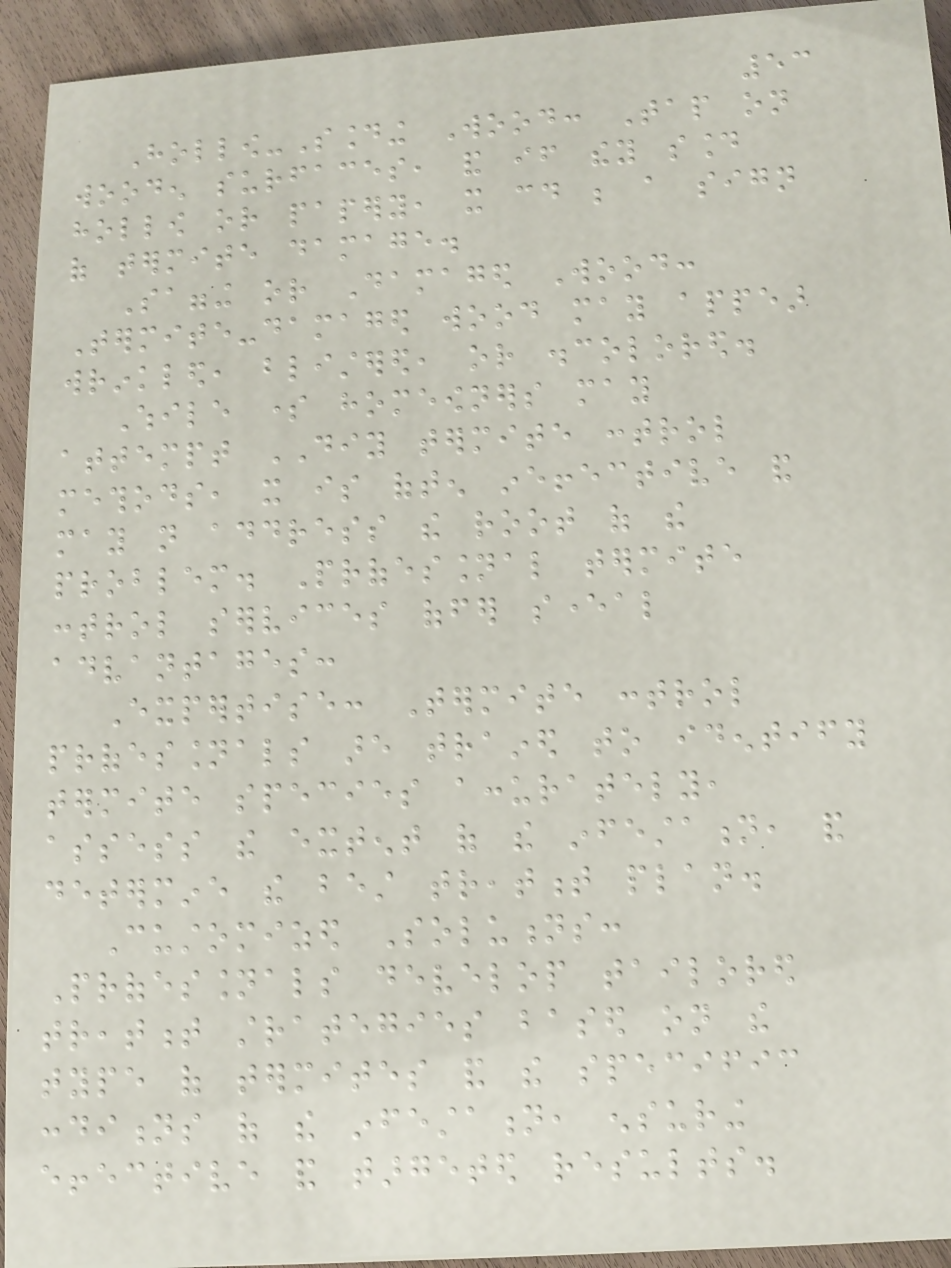53
Hollow-Sounding Wood: Tap on
wooden surfaces, and if they sound
hollow or papery, it could be a sign
of termite damage.
Sagging or Damaged Wood:
Termite-damaged wood may appear
wrinkled, blistered, or discolored.
While some homeowners may
attempt DIY termite control
methods, it is often ineffective and
may not address the root of the
problem. Professional termite
control services offer several
advantages:
Expertise: Termite control
professionals are trained to identify
termite species accurately,
assess the extent of the infestation, and
determine the best treatment plan.
Customized Solutions:
Professionals develop tailored
treatment strategies based on the
type of termites and the specific
conditions of the infestation, ensuring
effective and targeted results.
